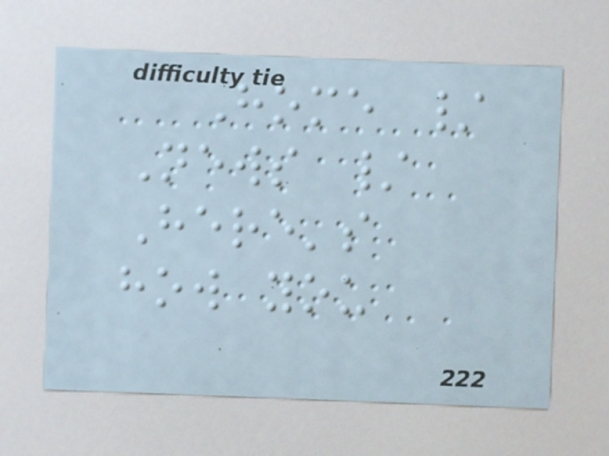Home /
News /
Here's
how you
